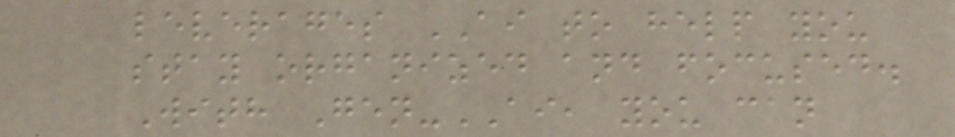leverages AI to help you
stay organized and focused.
With Gen-AI, you can
